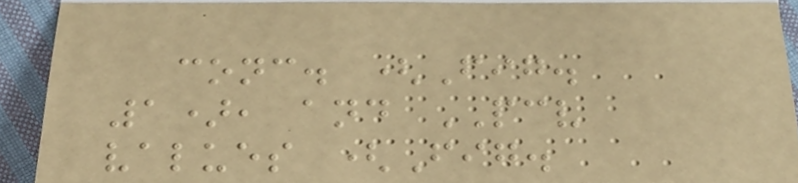conc. (Fig.
1), and PCV
values (Fig.
